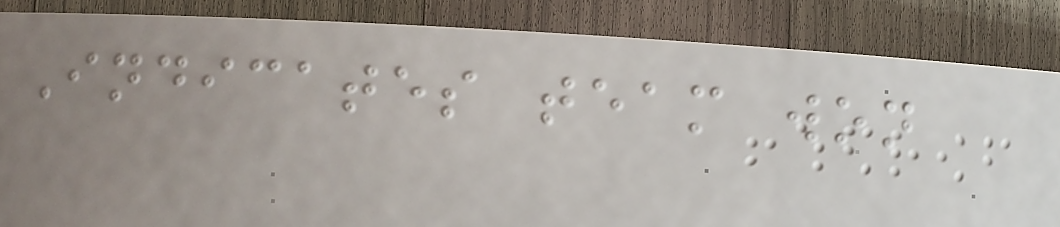Indicates team won
